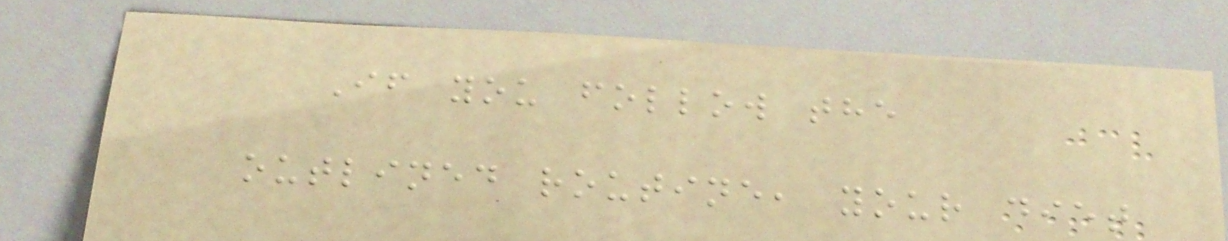If you follow the
outlined routine, your diet
